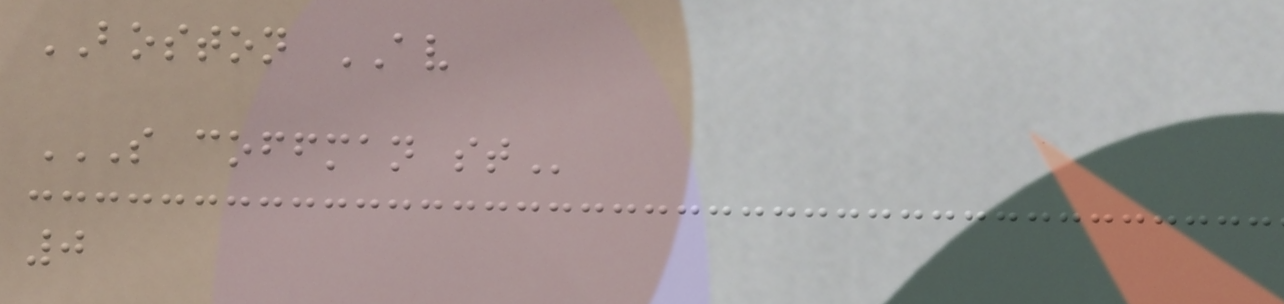BOSTON AV
S COFFMAN ST
0
